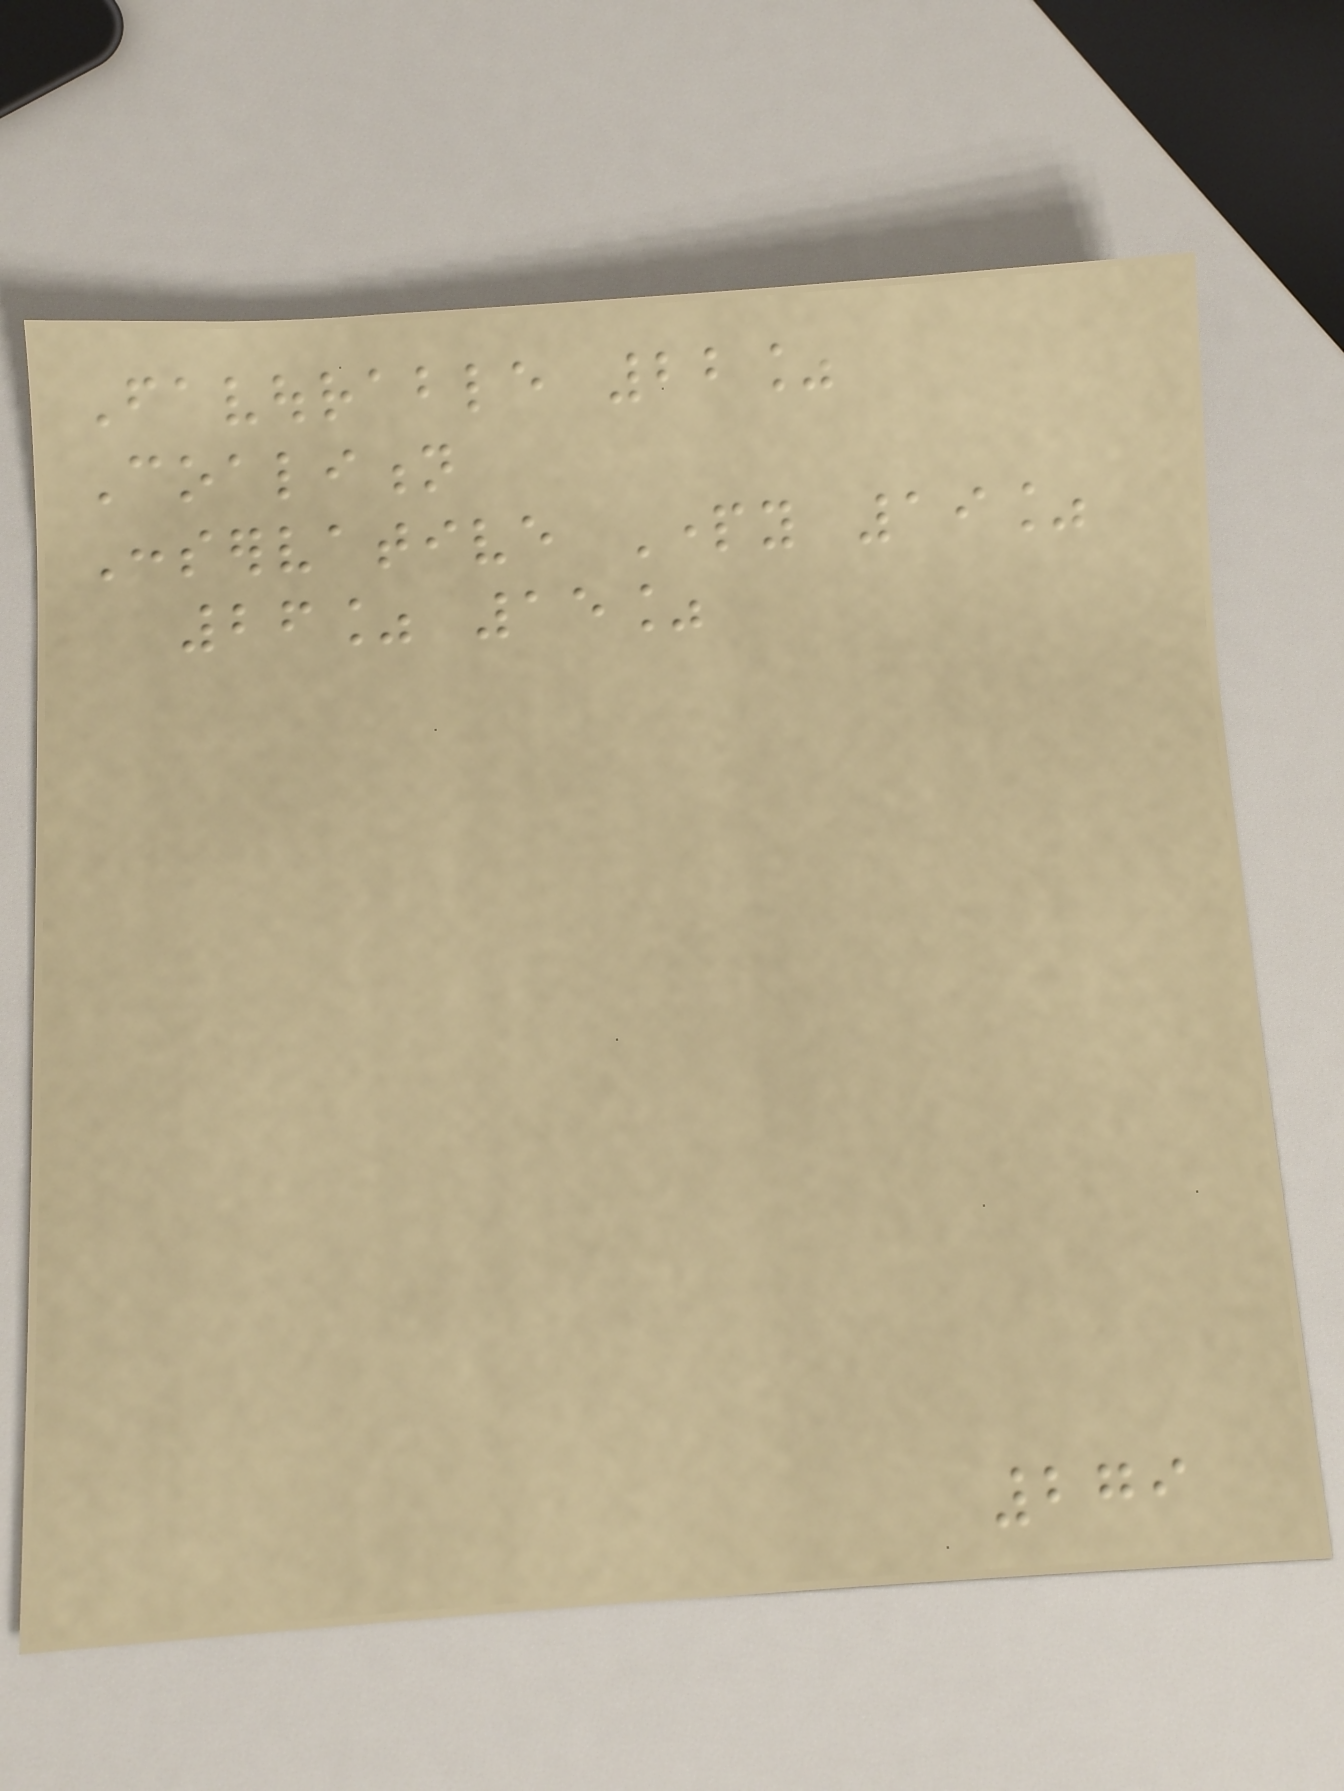Favourable 22%
Coalition
Conservative Party 19%
26% 15%
279
